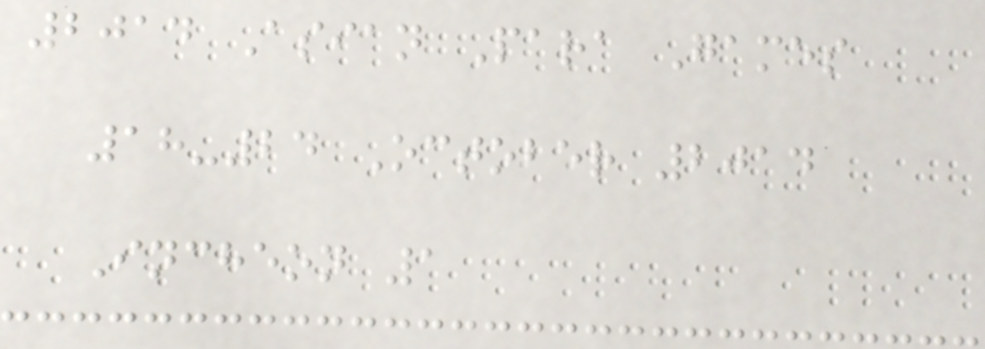2014 Asian Para Games
18-24 October 2014
Incheon 1
